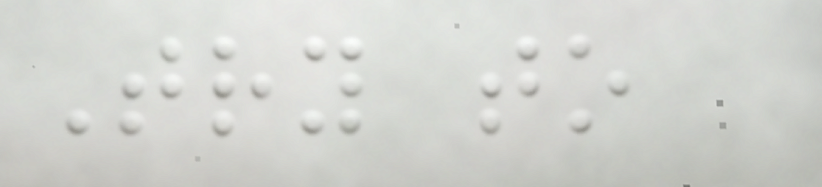Try to
